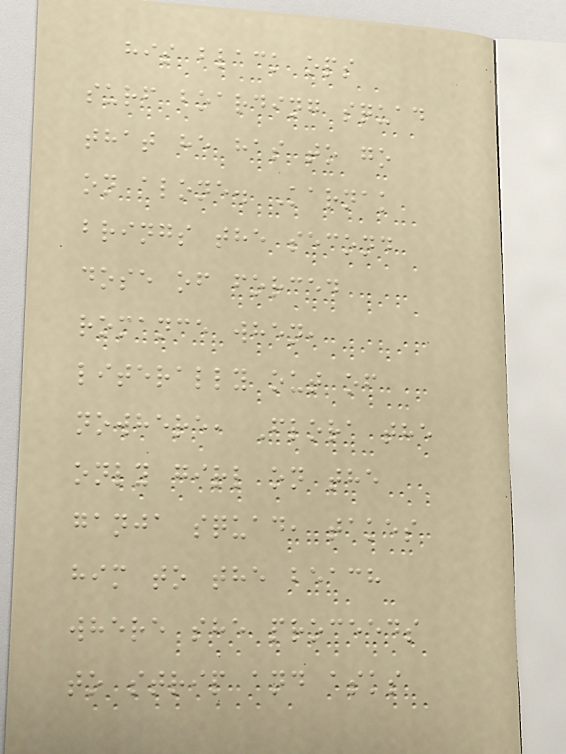his black ops
surf boarding squad
that he has to go
on alone. Karnak
brings the second
dose of forced
romance when,
literally out of
nowhere, Flora the
only girl on the
ganja squad, takes
him to the beach
where she proceeds
to strip and asks
